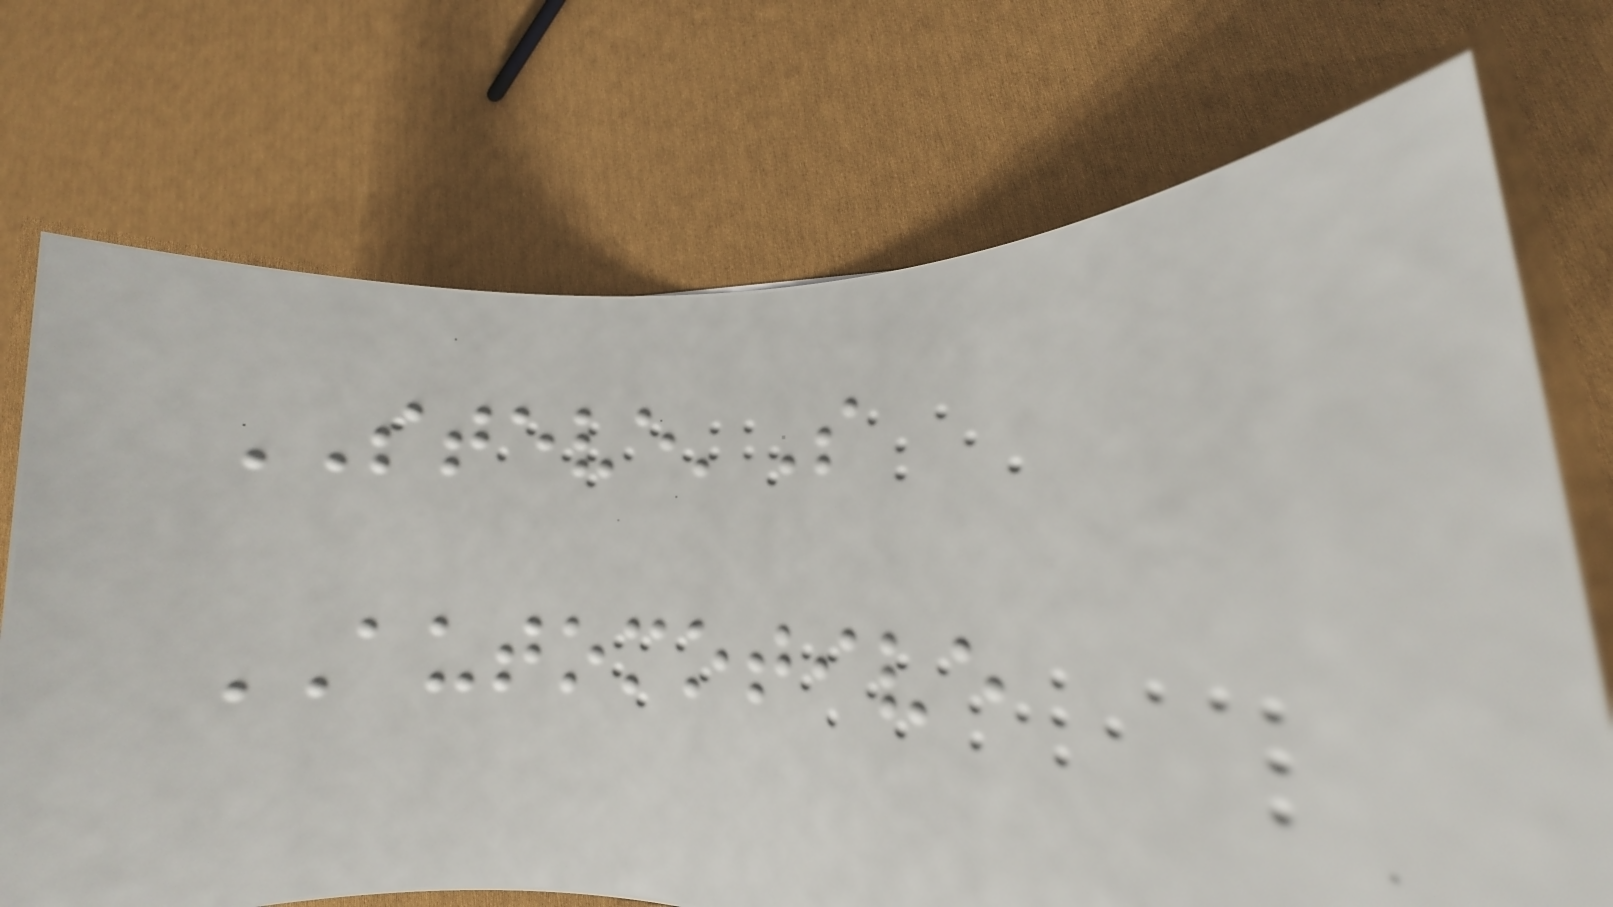STEVE'S
AUTOMOTIVE
